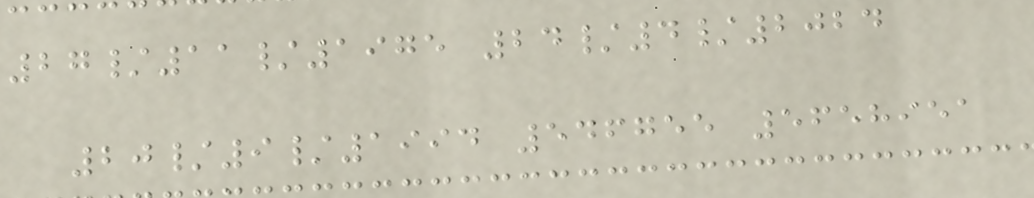27/11/1975 24/4/2024
20/9/1994 546755 5658951
